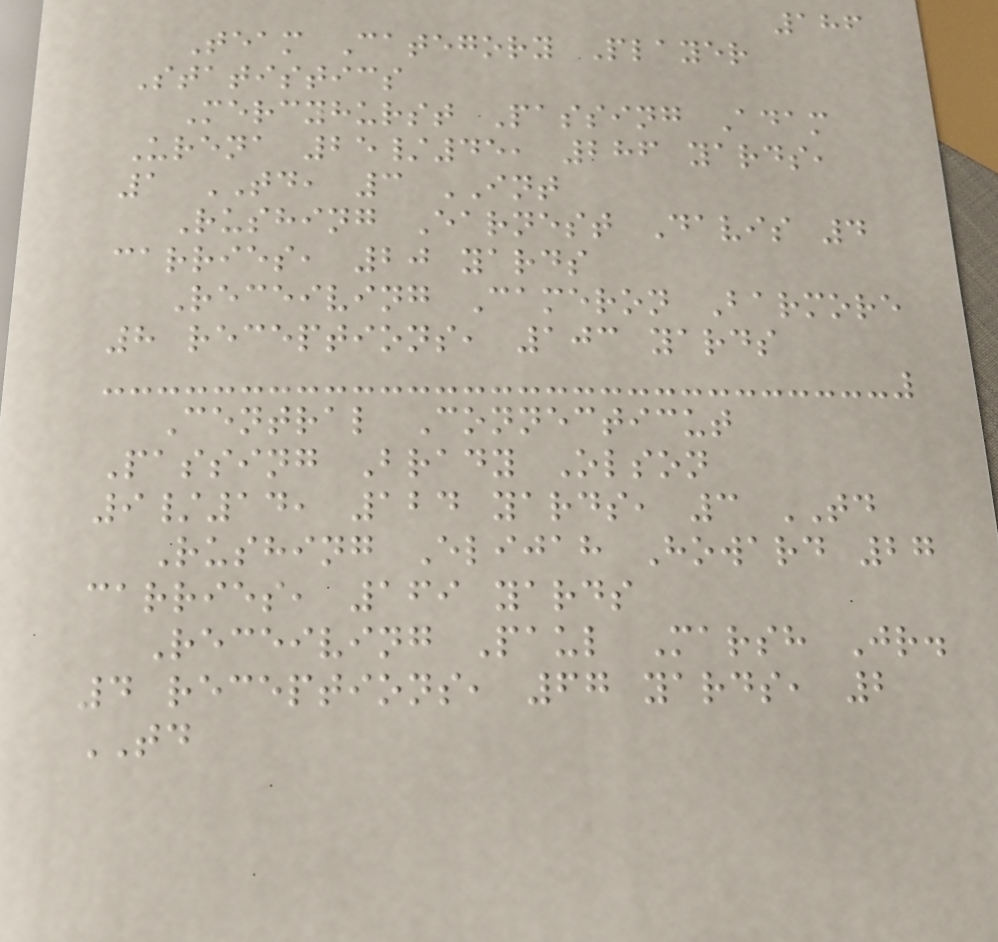186
Team Category Player
Statistics
Mercyhurst Passing Adam
Urena 25/45, 286 yards,
1 TD, 3 INT
Rushing Earnest Davis 4
carries, 20 yards
Receiving Cameron Barmore
8 receptions, 103 yards
Central Connecticut
Passing Brady Olson
9/14, 124 yards, 3 TD
Rushing Elijah Howard 27
carries, 169 yards
Receiving Paul Marsh Jr.
4 receptions, 67 yards, 2
TD
